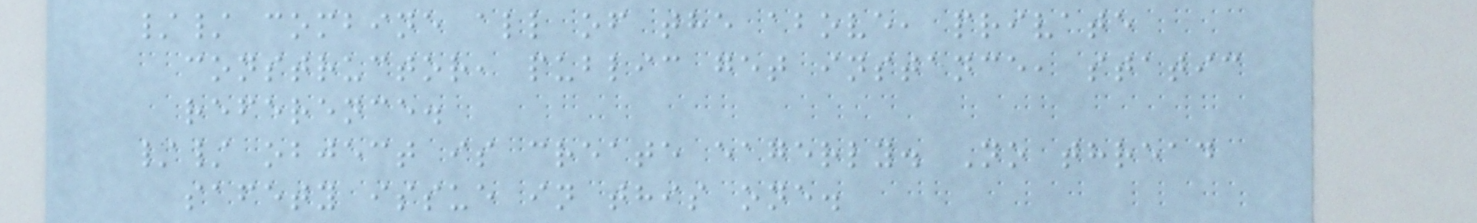// combine all of the above, private
constructor, public get instance, static
reference.
// object is create eagerly. No thread
safety issue in this one.
